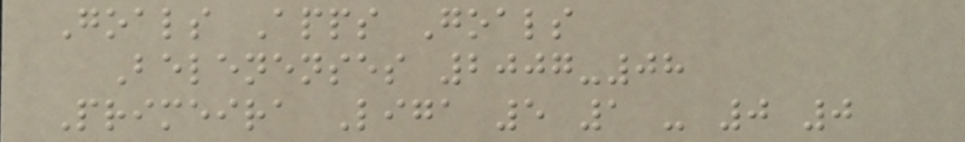Goals Apps Goals
Belenenses 2007-08
Primeira Liga 5 1 - 0 0
